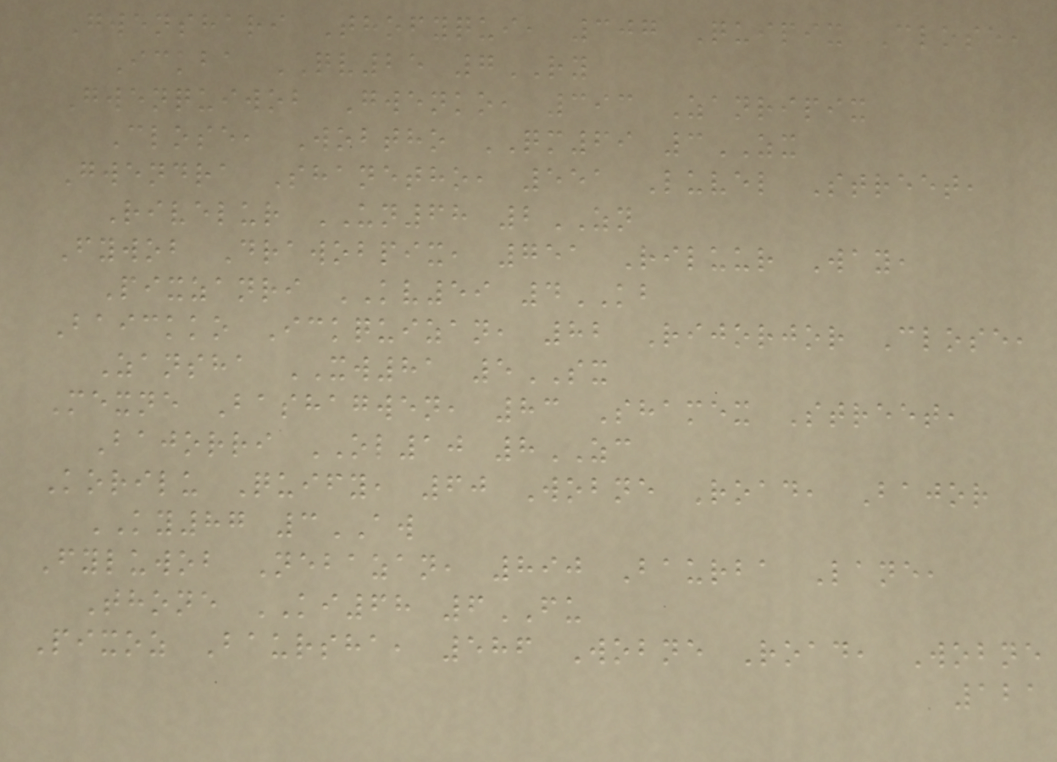Gwenshari Thofyqui, 307 Quipix Close,
Ickba QV25 7RY
Gwenquiwob Gwenko, 393 Zanripix
Close, Wobtho QM69 3ZX
Gwendra Shanetho, 551 Luvel Street,
Rivelur UN68 2ZN
Fywob Drawobpix, 751 Riluur Way,
Pixzanri KV59 4KB
Baickko Ickquizan, 82 Rijorjor Close,
Zansha XW81 5SX
Mexne Bashagwen, 83 Shamex Street,
Bajorri OL10 8ZC
Korilu Quify, 60 Wobne Road, Bajor
KY87 3AW
Fyluwob Nebazan, 890 Baurba Lane,
Thone KI68 6FU
Pixoz Baursha, 586 Wobne Road, Wobne
121
